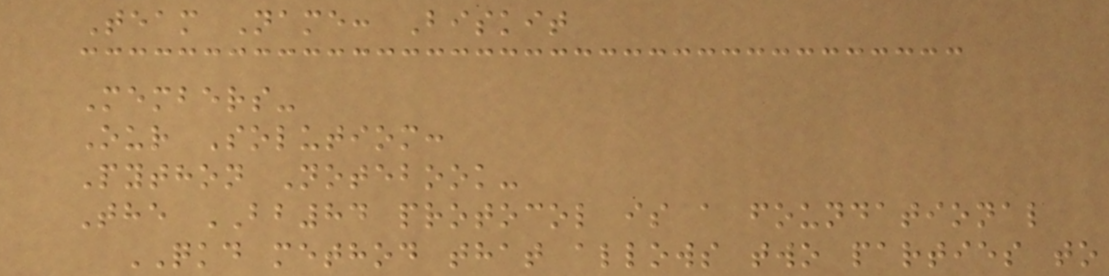Team Name: Biskit
Members-
Our Solutiom:
Python Notebook-
The BB84 protocol is a foundational
QKD method that allows two parties to
